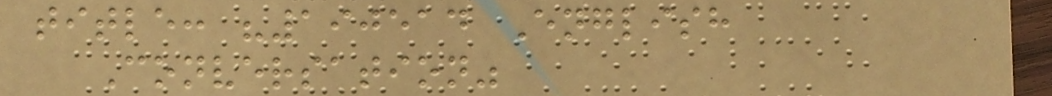title: "190514 English
Conversation"
